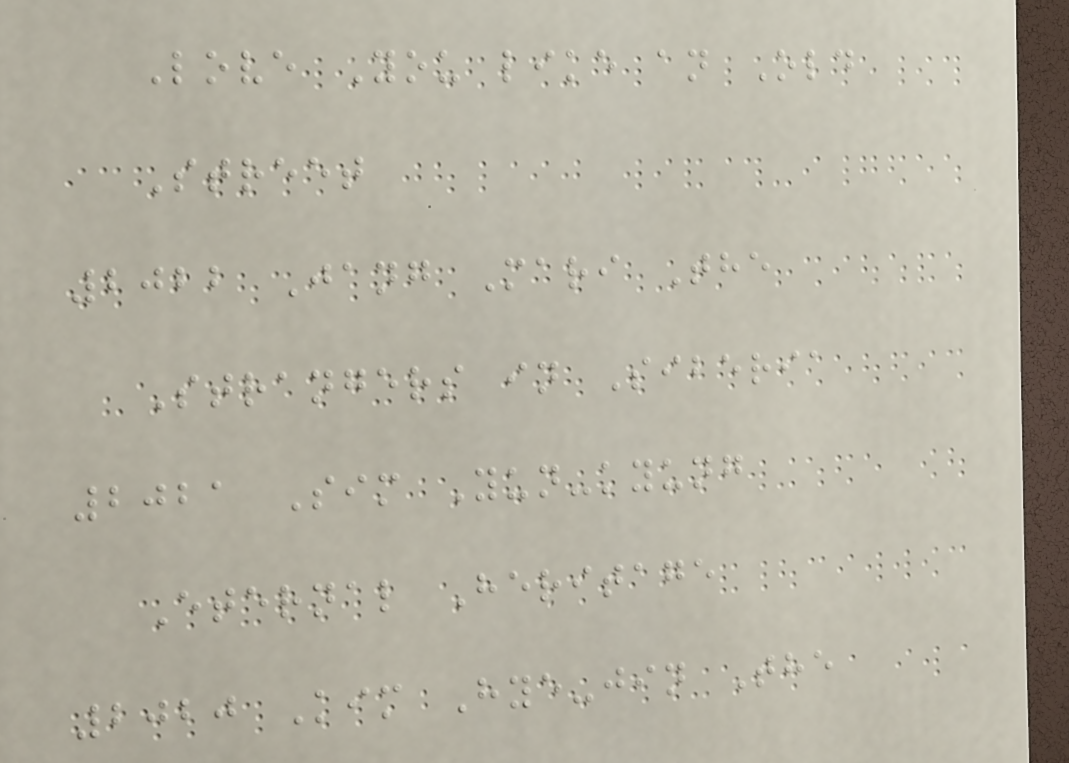Love You like an Old
Street
2022 Jang Mari The
Strangers in Siberia
2021 Sim Yun-kyung
Eternal Heritage
2020 Kim Hye-jin The
